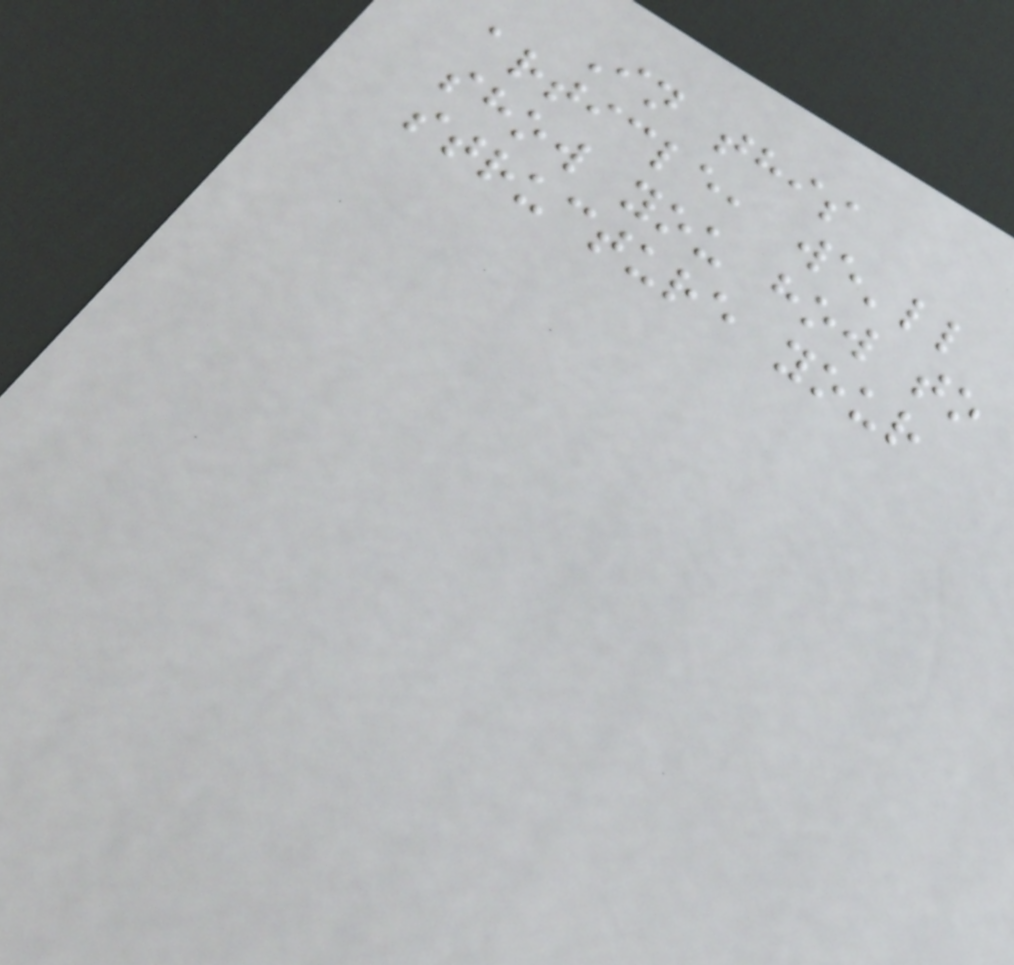In this
article, we'll
show you how to
structure your
